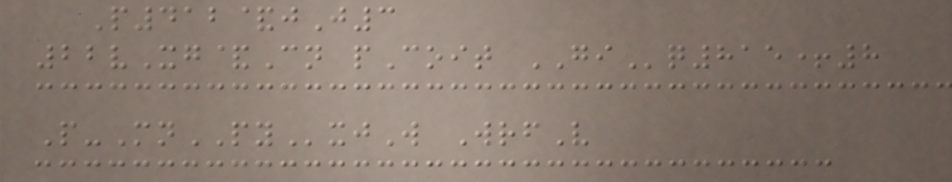P412&jJ3
22vXg&Cn pCoit GIq815+8
P-MnPYxjW WrfV
